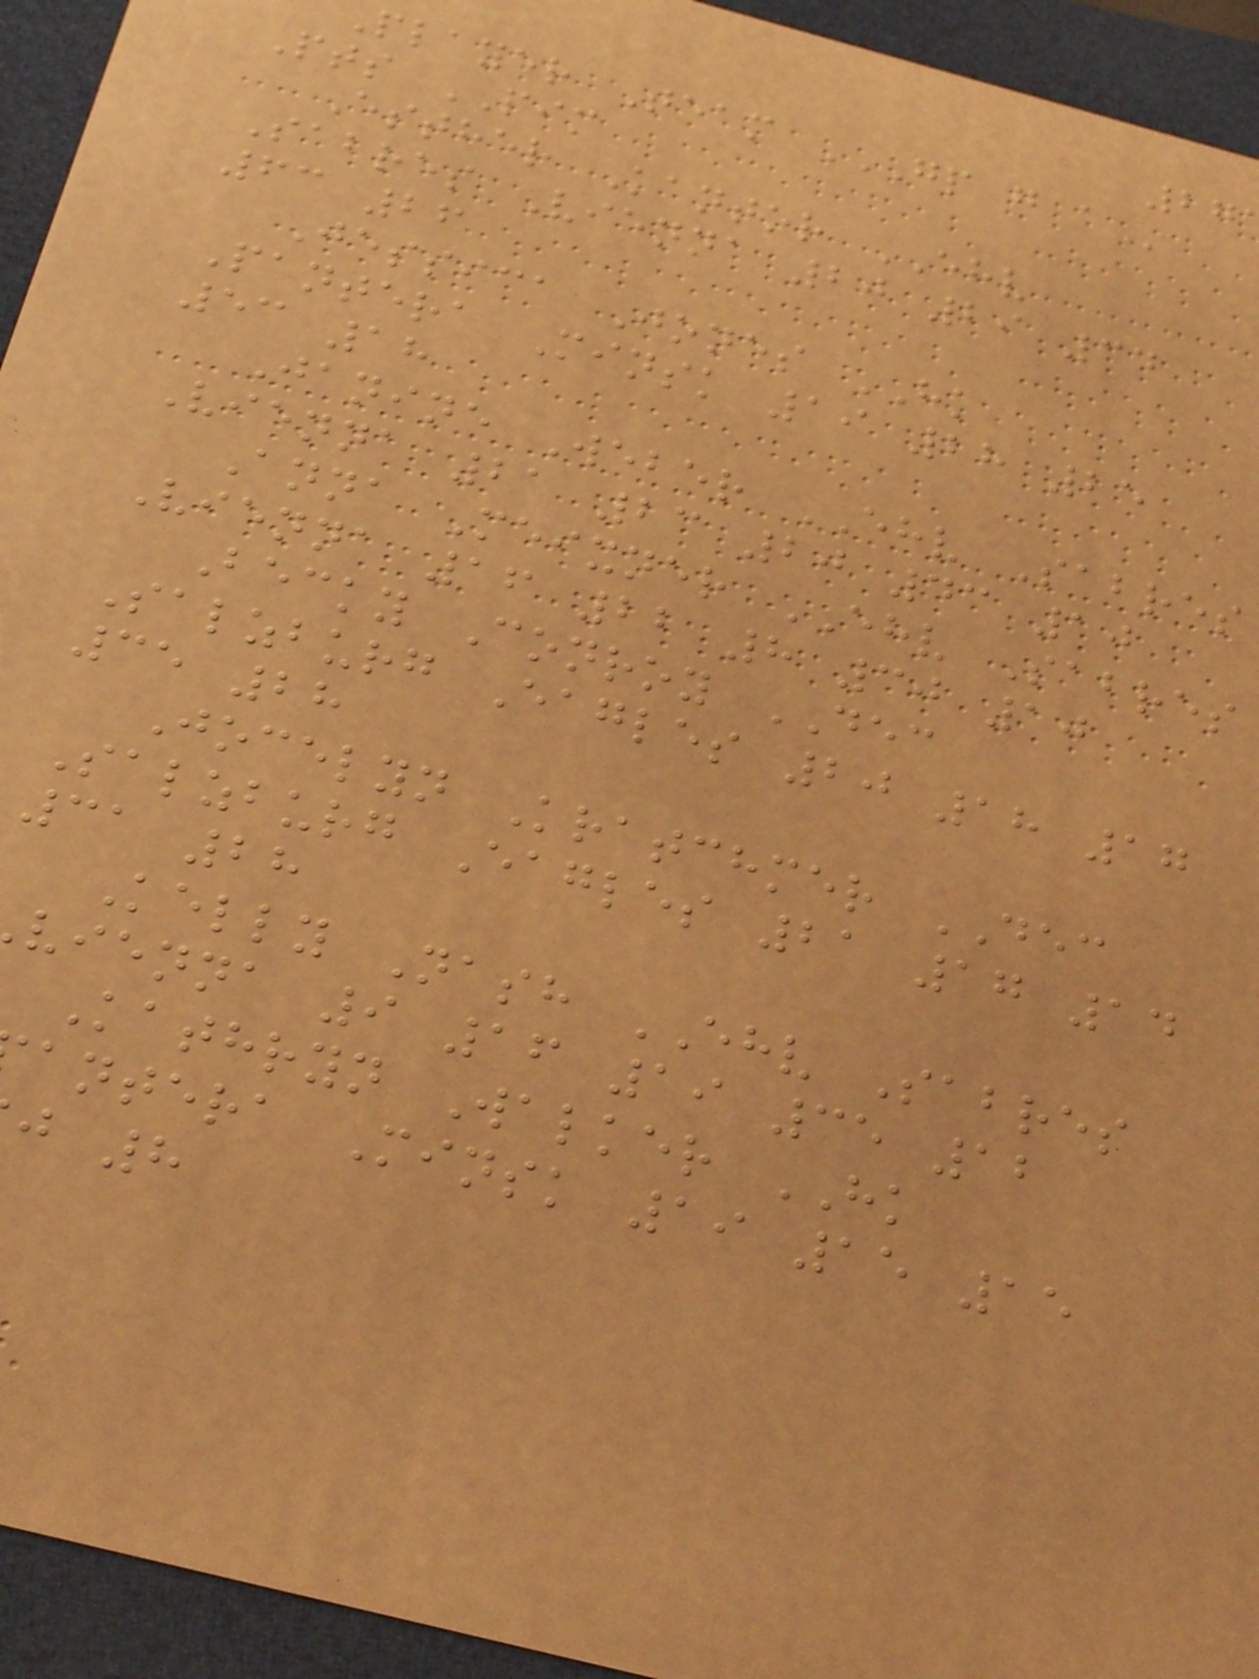player Team GP G A
Pts PIM
Esther Kantor EHV
Sabres Vienna 20 29 34
63 26
Jessica Jones HK
Pantera Minsk 19 28 25
53 18
Janine Weber EHV Sabres
Vienna 21 23 20 43 10
Anna Meixner EHV Sabres
Vienna 16 22 8 30 10
Becky Conroy DEC
Salzburg Eagles 20 18 17
35 28
Jocelyn Kratchmer DEC
Salzburg Eagles 21 17 14
31 28
Kelly Nash EHV Sabres
vienna 9 16 19 35 12
Kathryn Walker HK
antera Minsk 19 15 15
j 8
